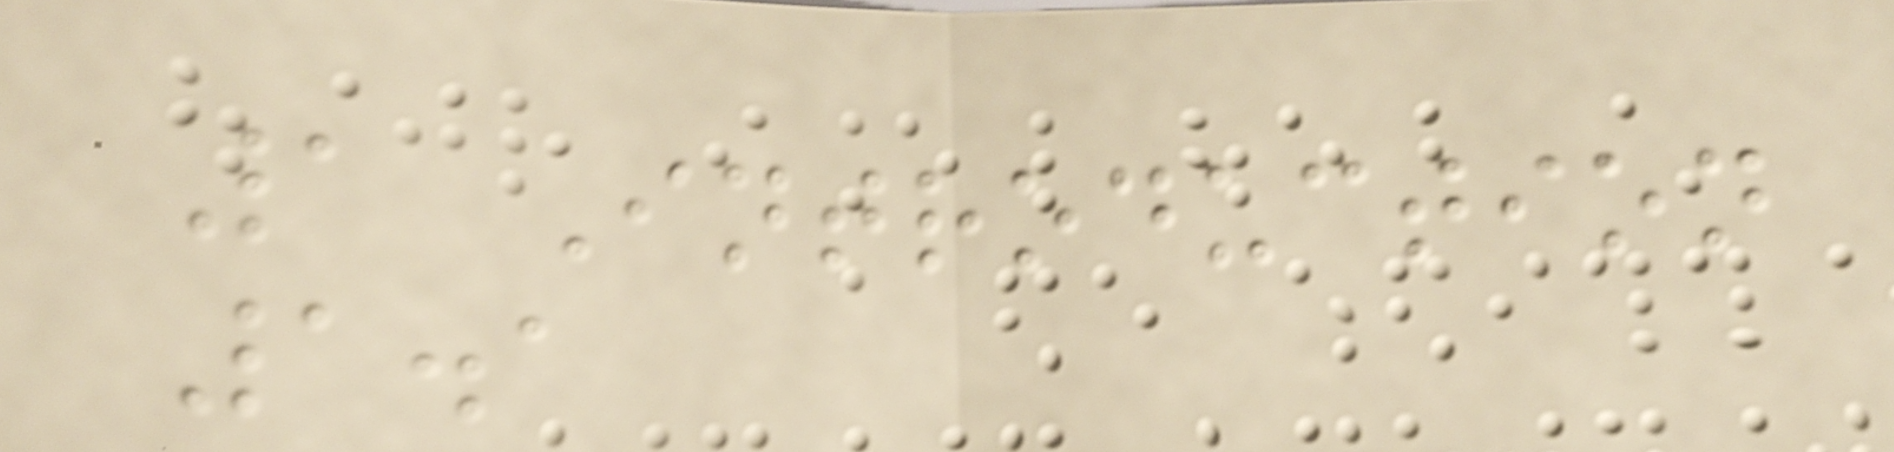1 Introduction
1.1
